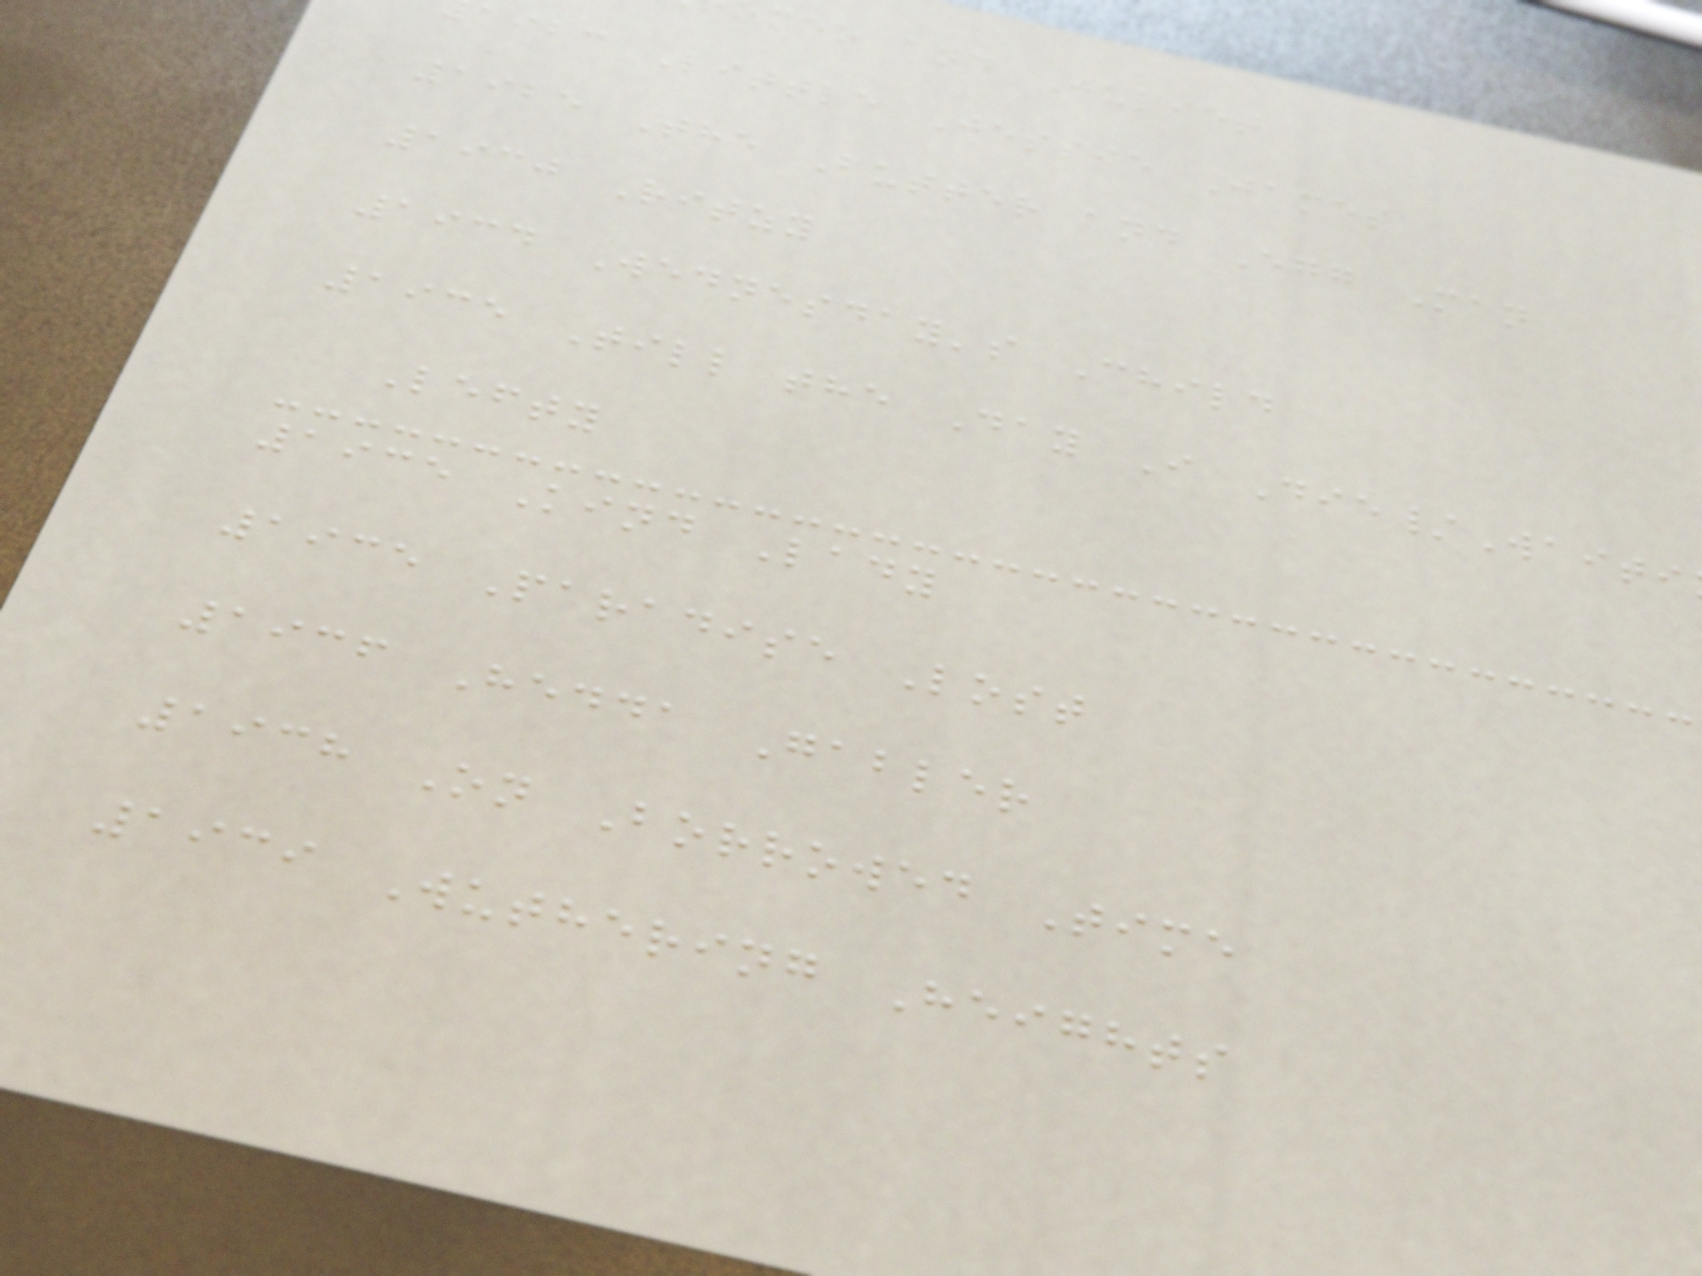meo and Juliet
aibc Little Jessie James
1925 The Butter and Egg Man
1930 Ritzy
1934 Wednesday's Child
1935 Till the Day I Die/Waiti
Lefty
1935 Kind Lady
1935 Paradise Lost
1936 Hedda Gabler
1938 On Borrowed Time
1939 Wuthering Heights
